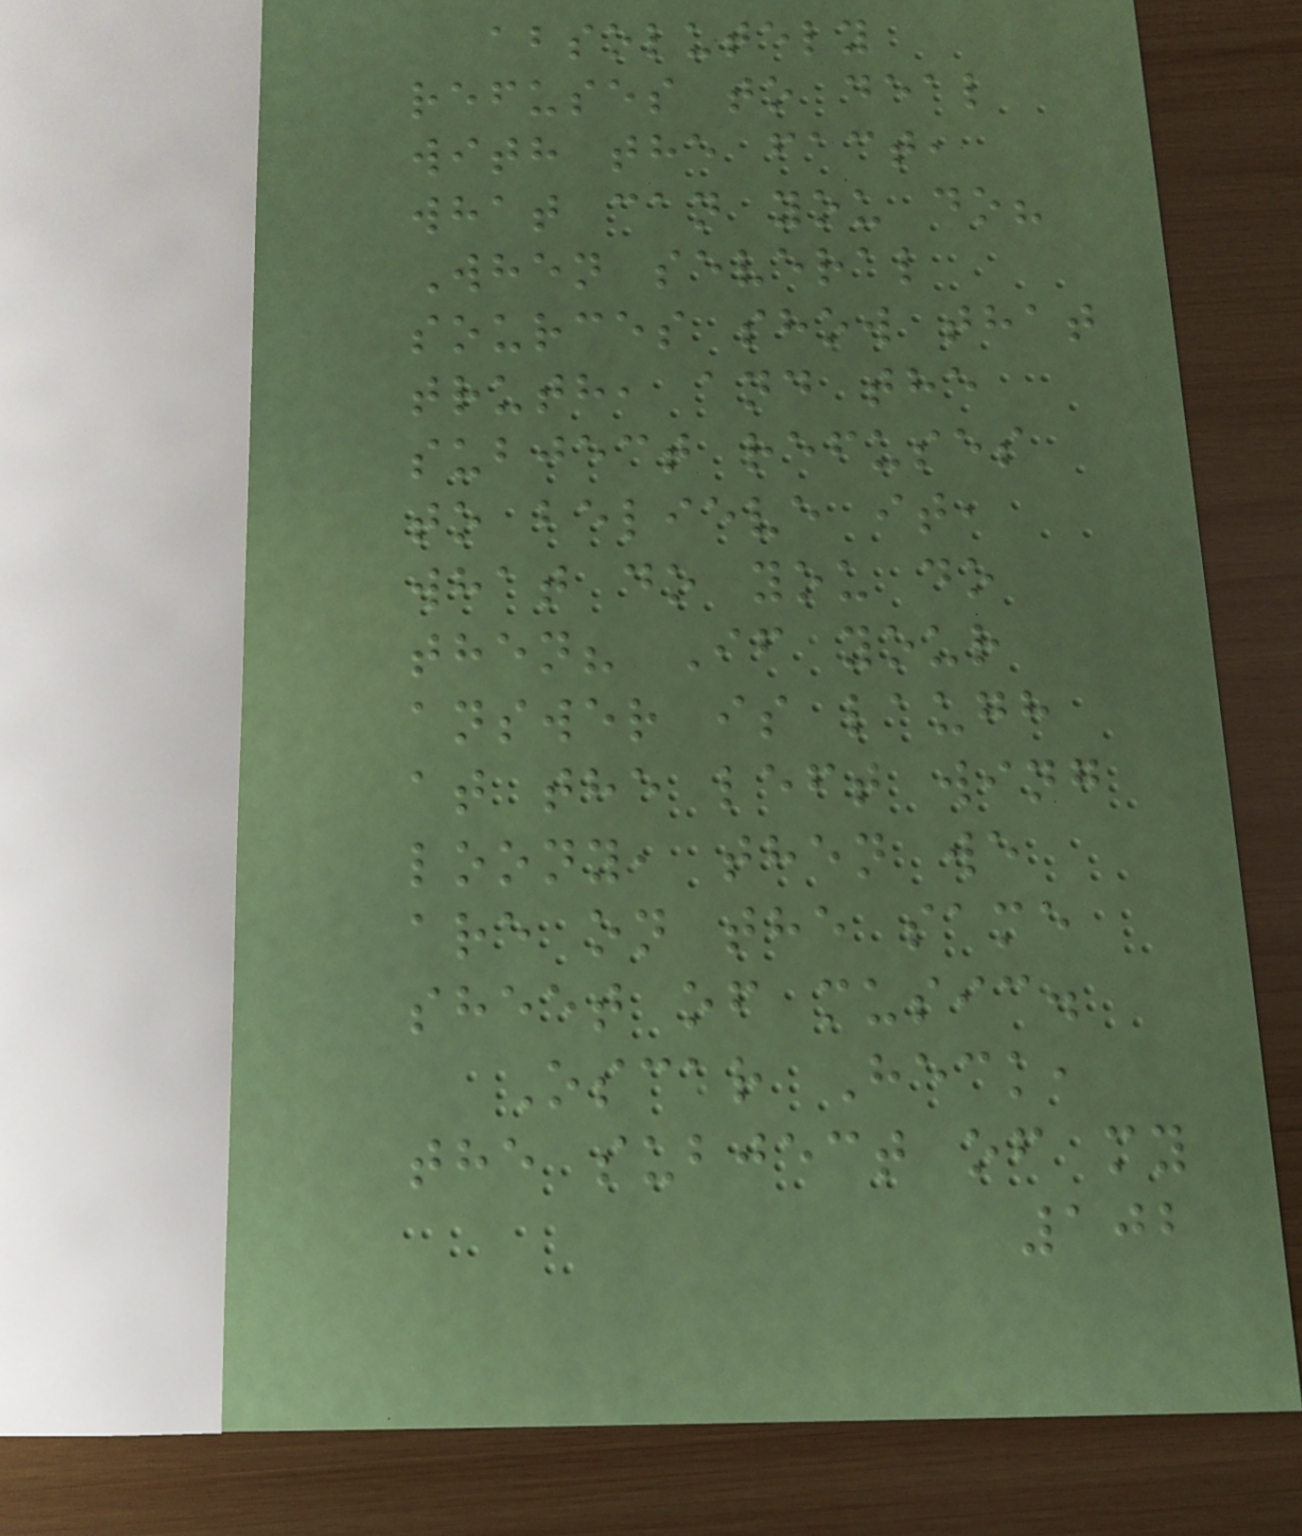absolutely
refuses to deal
with the fact,
what can you do?
When several
sources show that
truth, and the
subject refuses
to believe it,
what do you do
then? If your
answer is laugh
at the left wing
loony, then we
are on the same
sheet of music.
Oscar Heck,
the subject of my
102
